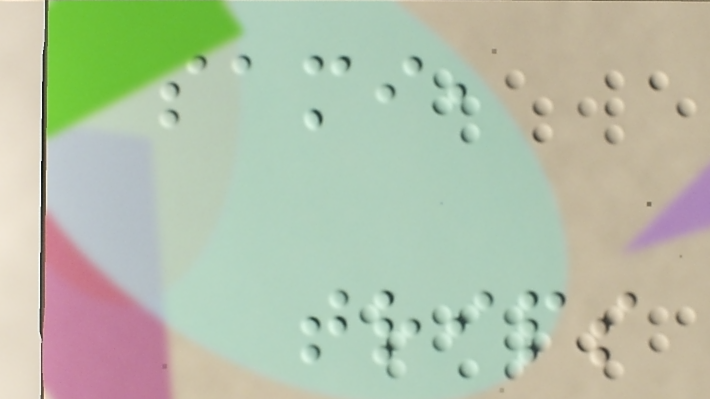sami,
trips
